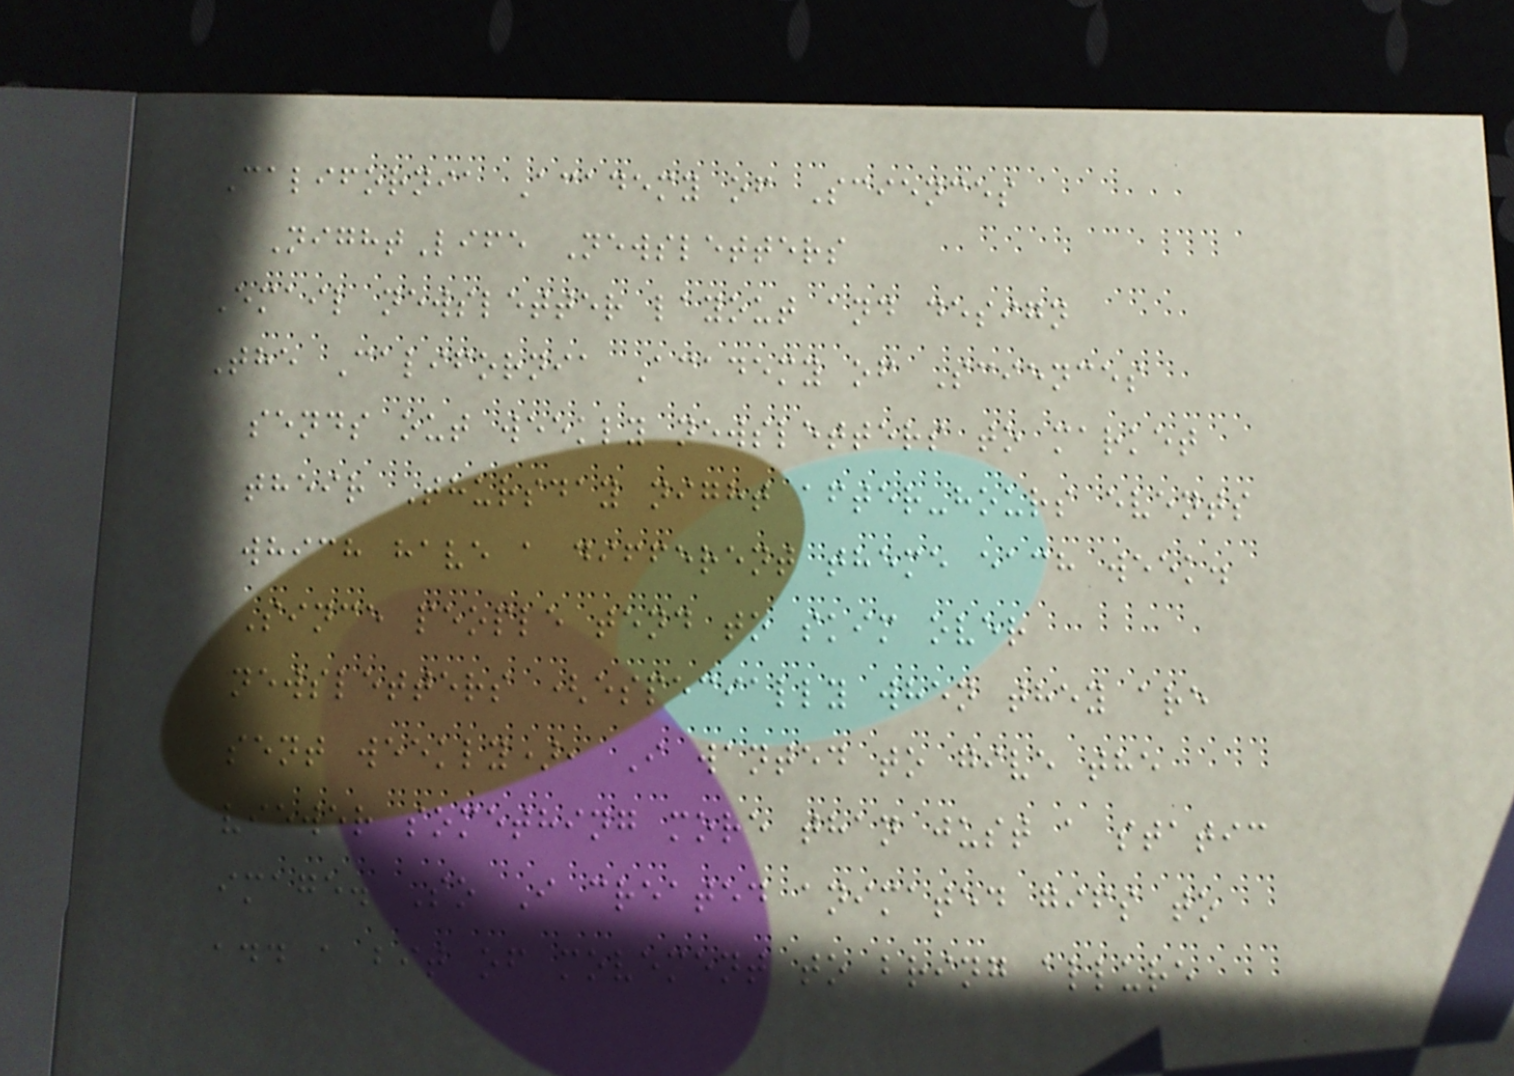California Academy of Sciences
NightLife Newsletters
Email newsletter layout and design
The California Academy of Sciences
sends out weekly newsletters to market
their Thursday night after-hours events
which have a different theme each week.
Since people tend to skim over
newsletters (especially when they are
sent weekly), I wanted to give the
viewer something more than just a static
image. So I created animated gifs to
add a bit of movement to bring allure
